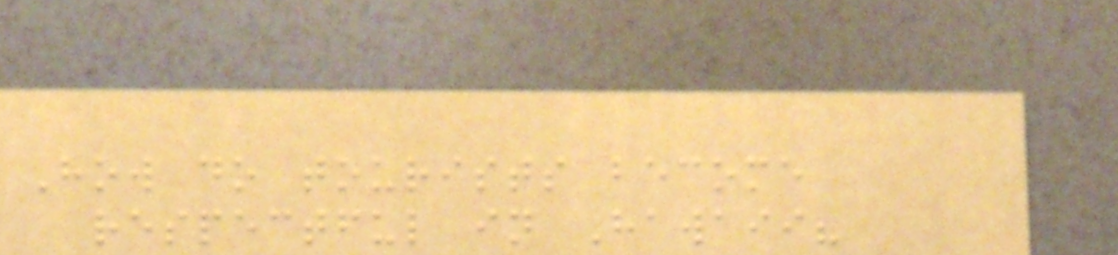How do tourists become
respectful in Hawaii?
